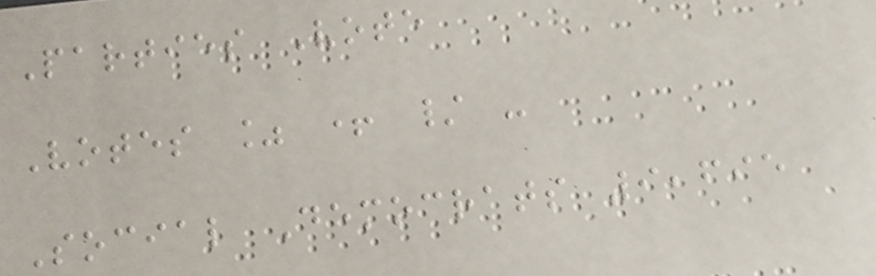Parties Vote
Votes % + / -
Social Democrats 9,695
